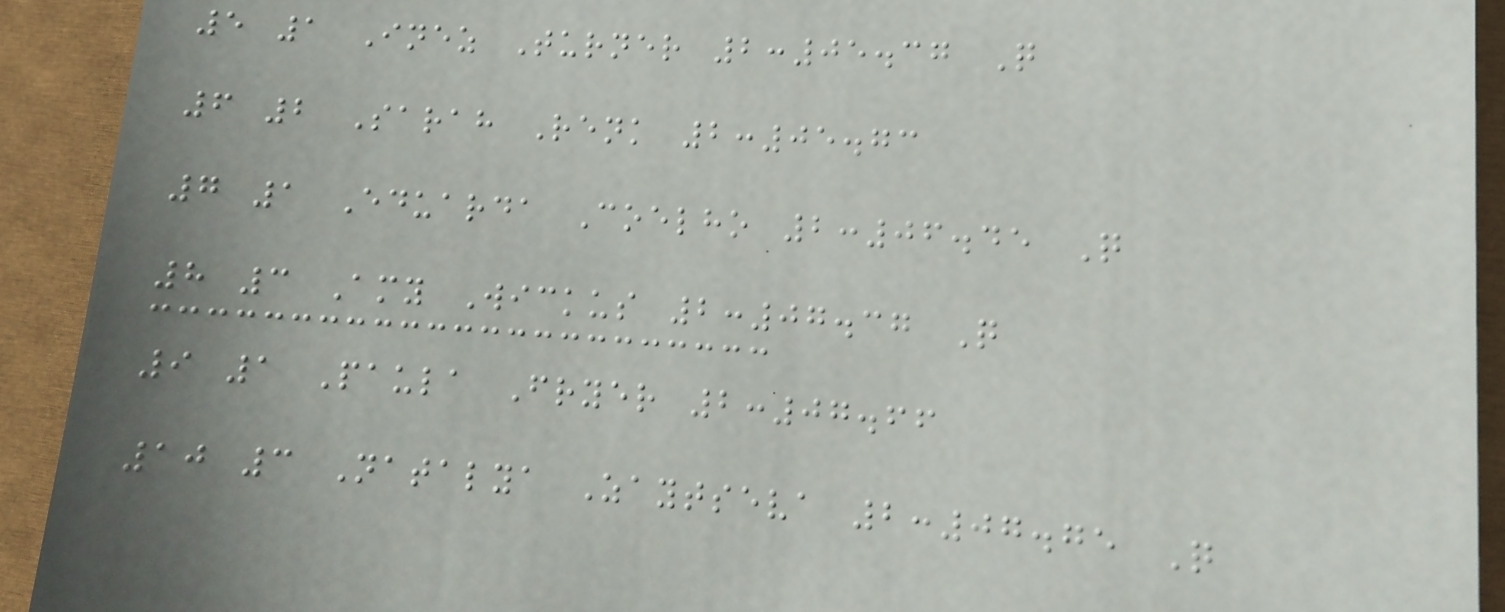5 1 Inez Turner 2:05.37 Q
6 2 Sarah Renk 2:05.73
7 1 Eduarda Coelho 2:06.45 Q
8 3 Amy Wickus 2:07.37 Q
9 1 Paula Fryer 2:07.66
10 3 Natalya Zaytseva 2:07.75 Q
